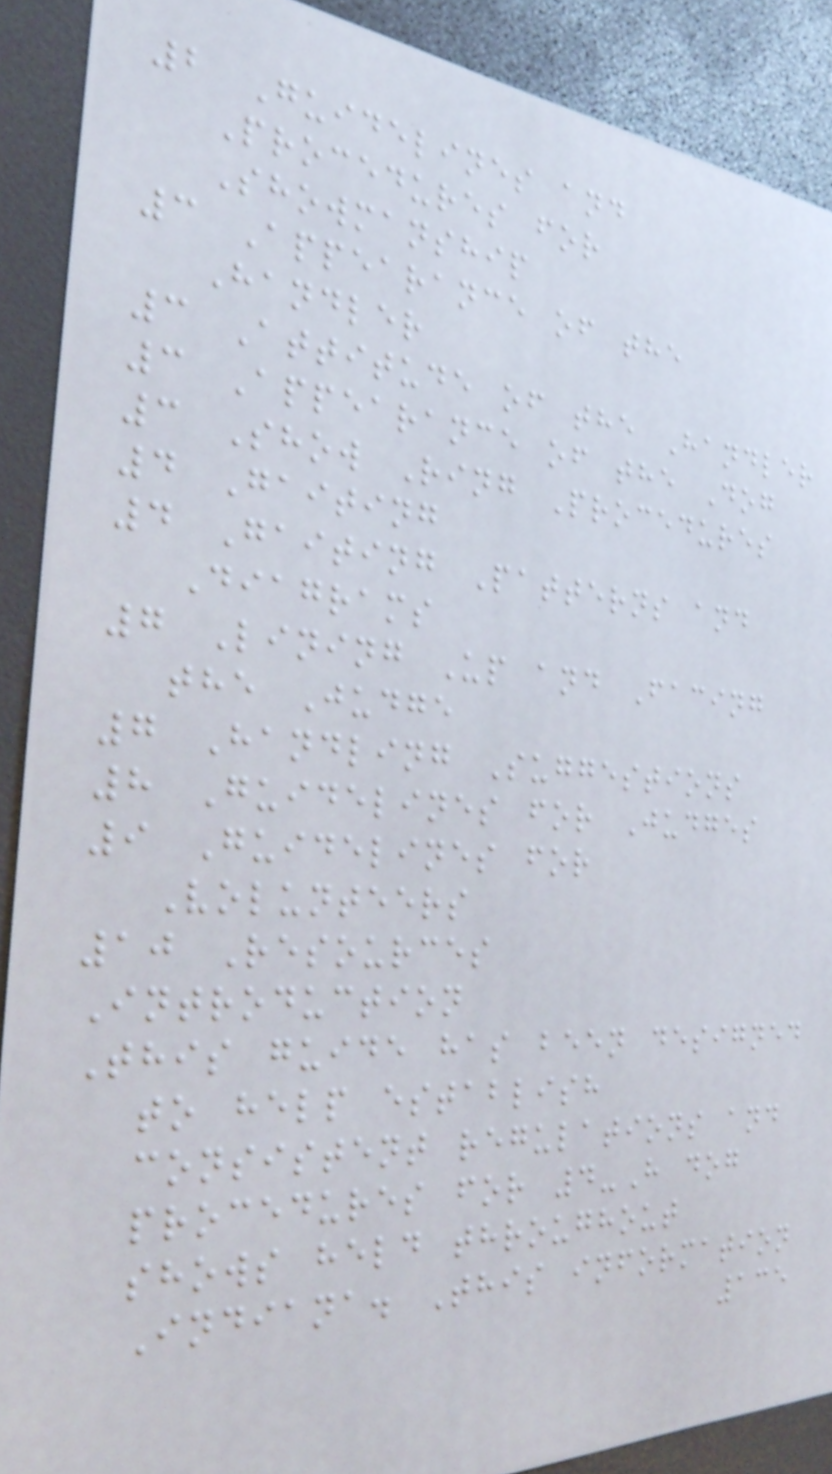2 Guidelines and
Procedures for
Showmanship
3 Appearance of the
Handler
3 Attitude of the Handler
3 Appearance of the Dog
3 Show Ring Procedures
4 Gaiting
4 Gaiting Patterns and
Diagrams
7 Lining Up and Facing
the Judge
7 Handling Suggestions
8 Guidelines for Judges
9 Guidelines for
Volunteers
10 Resources
Introduction
This guide has been designed
to help establish
consistent regulations and
procedures for 4-H dog
shows held throughout
Indiana. This information
135
